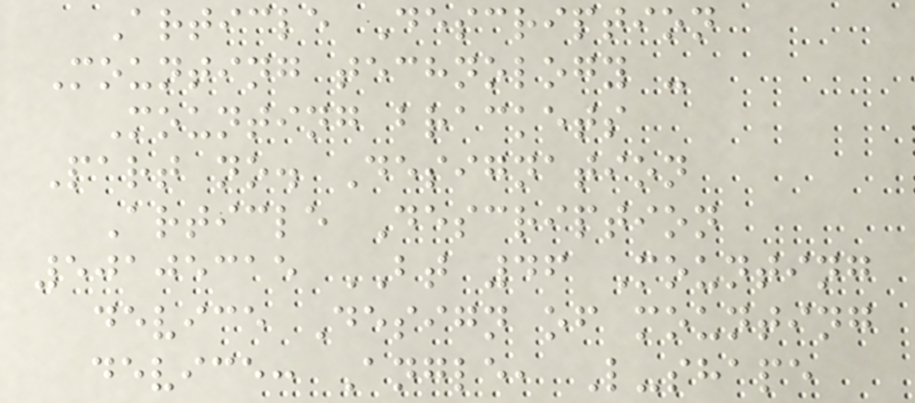Article Description
Mounting technology -
Mounting brackets
Part no. Designation
Article Description
50105315 BT 46 Mounting
device Design of mounting
device: Angle, L-shape
